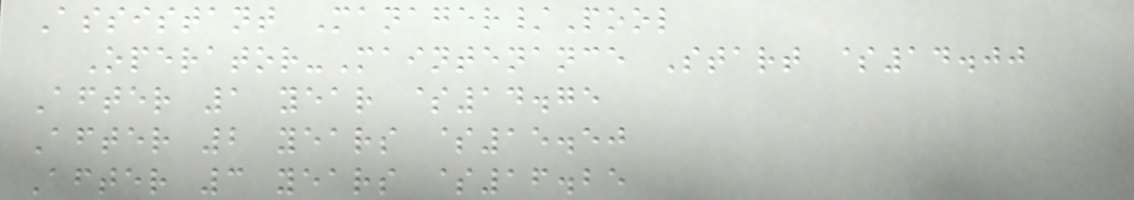Assistant Manager/Pool
Operator-Maintenance Start $14.00
After 1 year $14.75
After 2 years $15.50
After 3 years $16.25
